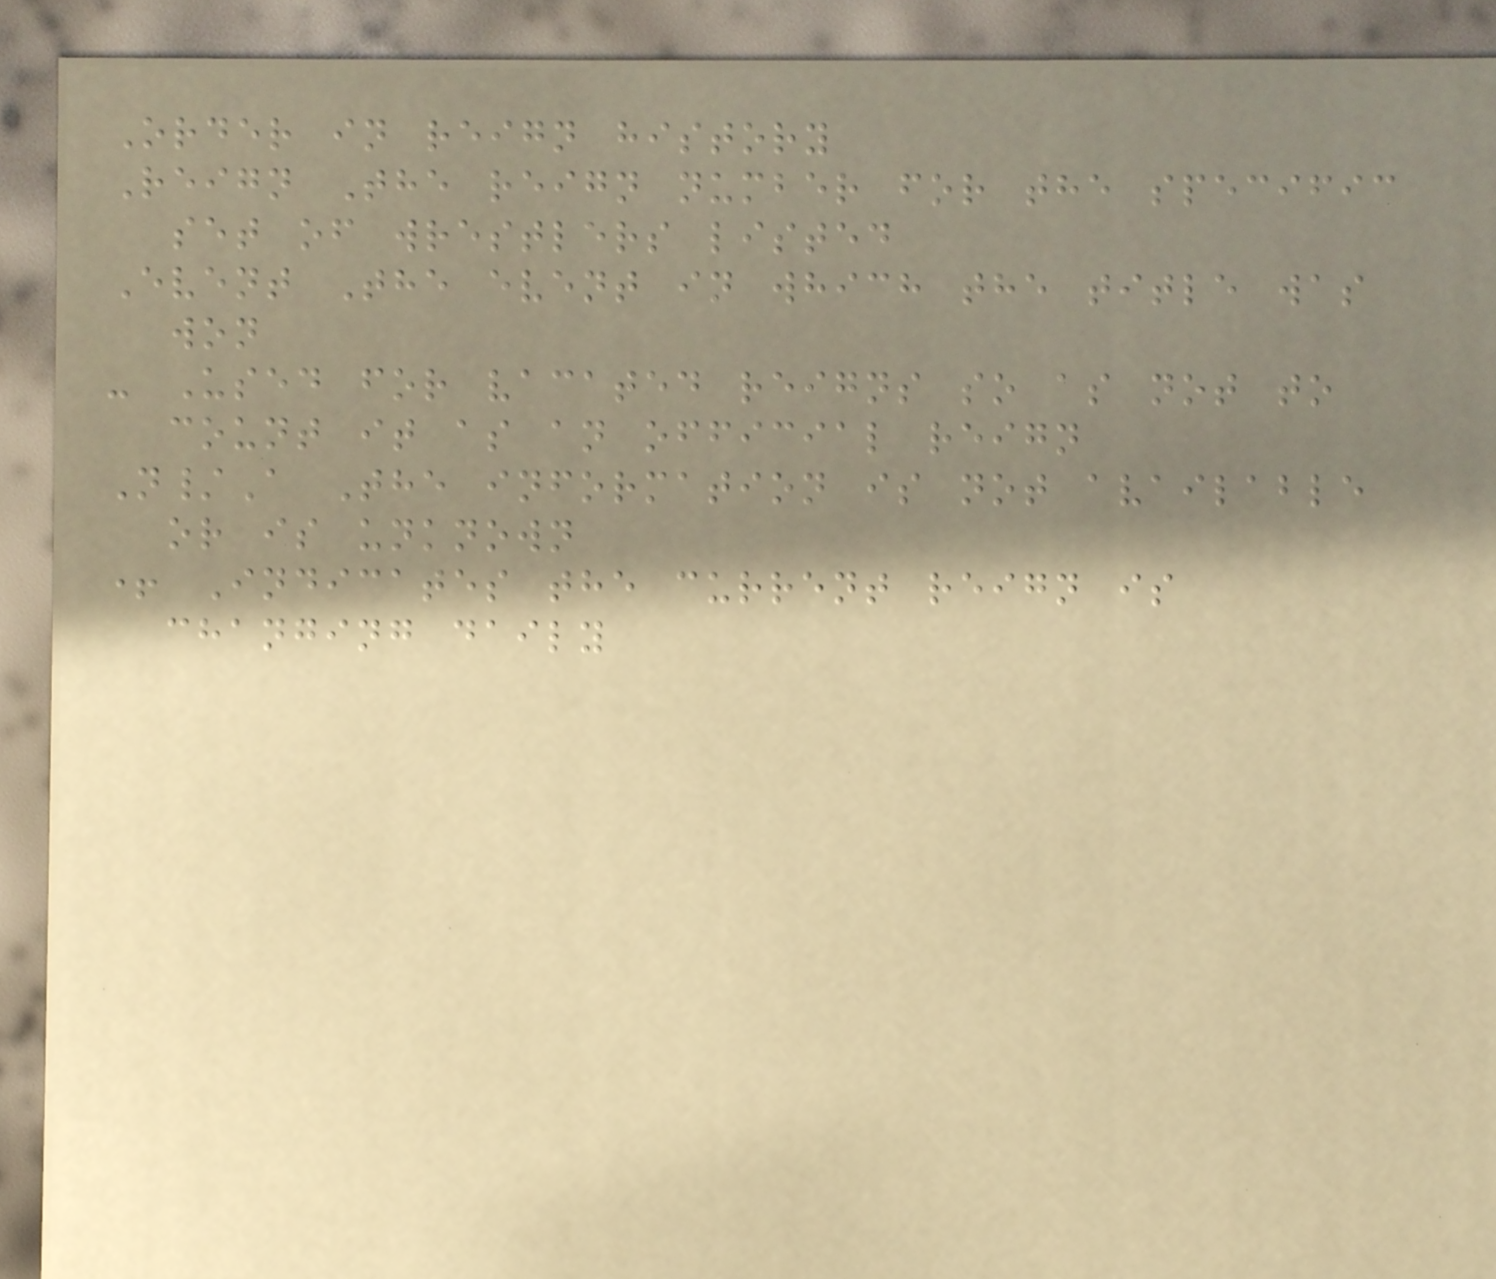Order in reign history
Reign The reign number for the specific
set of wrestlers listed
Event The event in which the title was
won
- Used for vacated reigns so as not to
count it as an official reign
N/A The information is not available
or is unknown
+ Indicates the current reign is
changing daily
